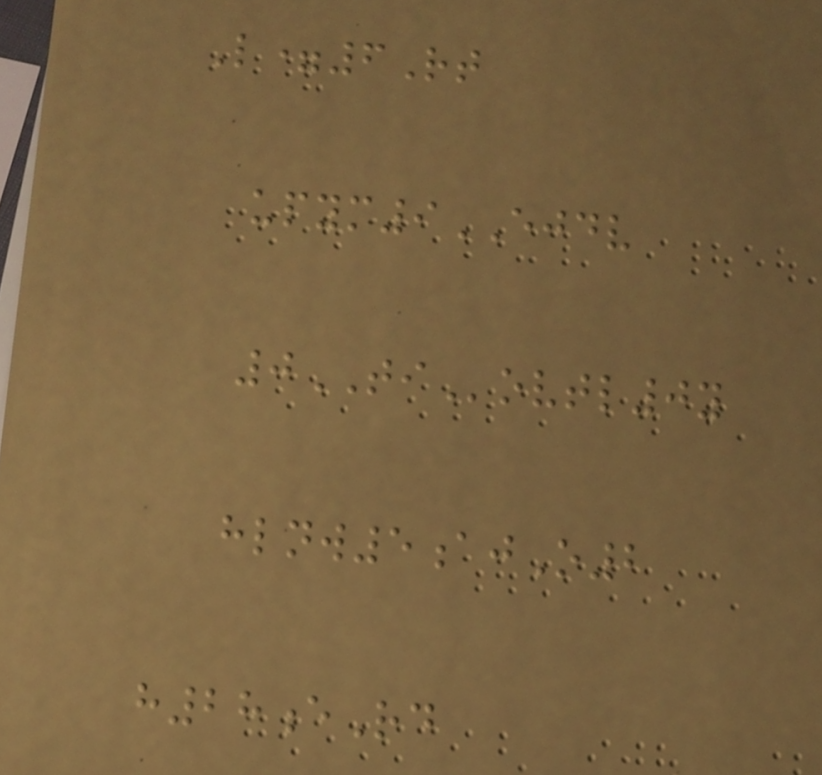L=6Rt
upym9EJDV
0TIovtl0y
hlnw5ajO2
h28eRd
